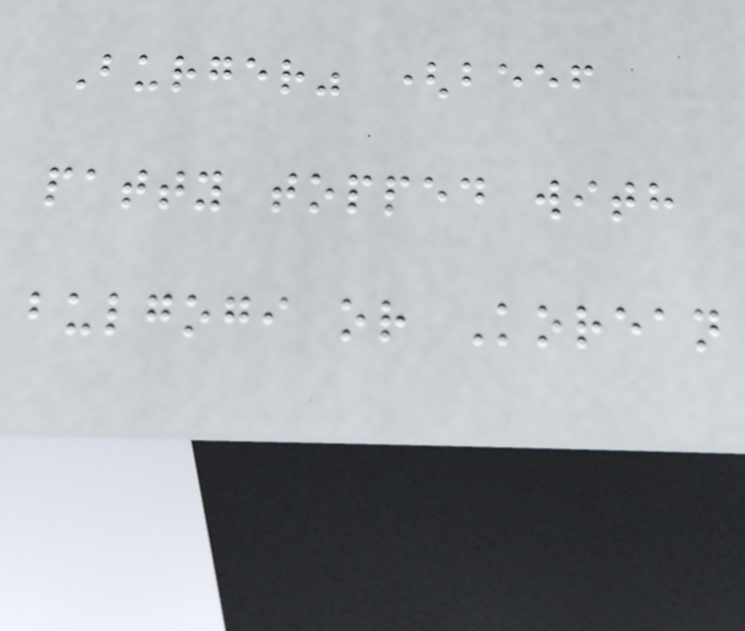Burger" (beef
patty topped with
bulgogi or Korean
